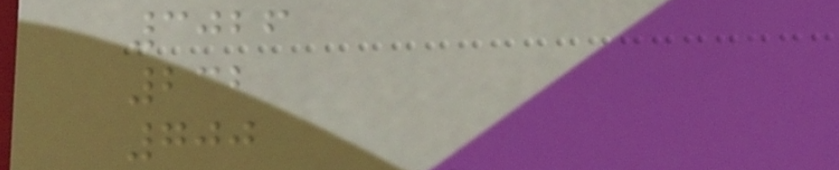3026
232
700
